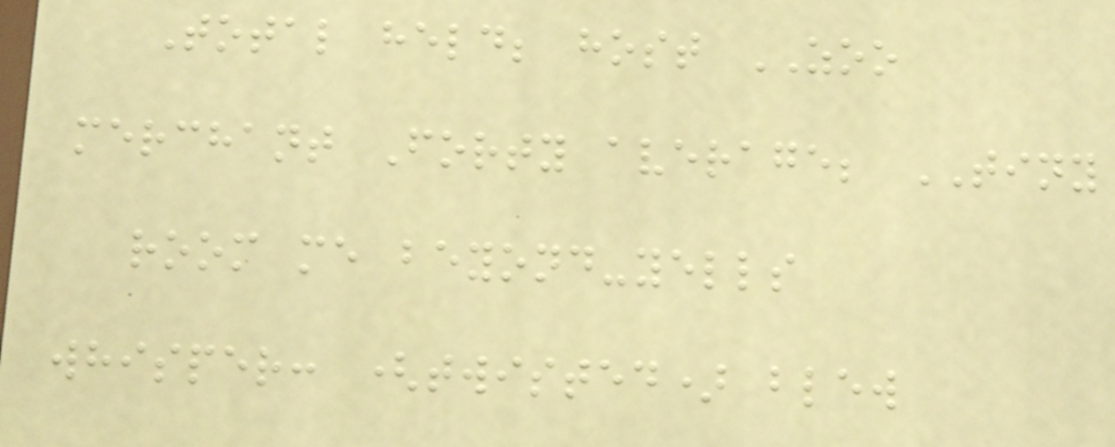Total held; host ZOO
merchant Forty average; TINY
room me beyond-yells
whisper: (twisted) blew
